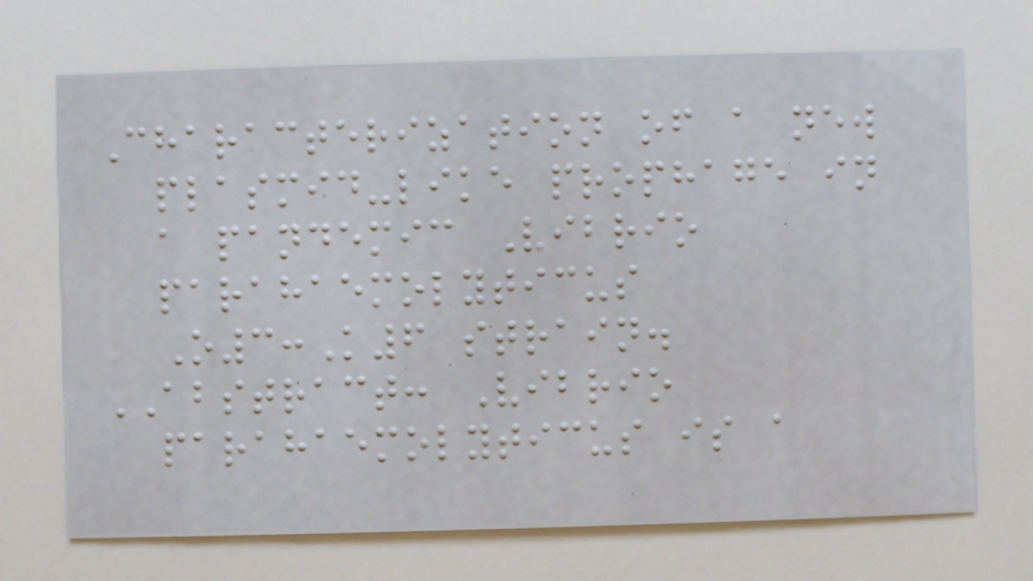Characterization of a new
plasmid-like prophage in
a pandemic Vibrio
parahaemolyticus
O3:K6 strain.
ABSTRACT: Vibrio
parahaemolyticus is a
